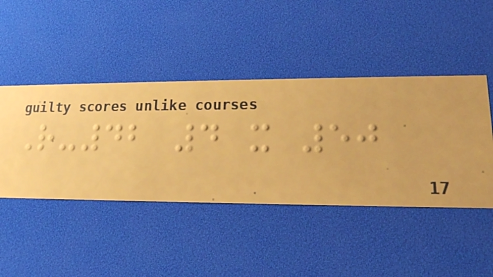R-42 4 x 50
